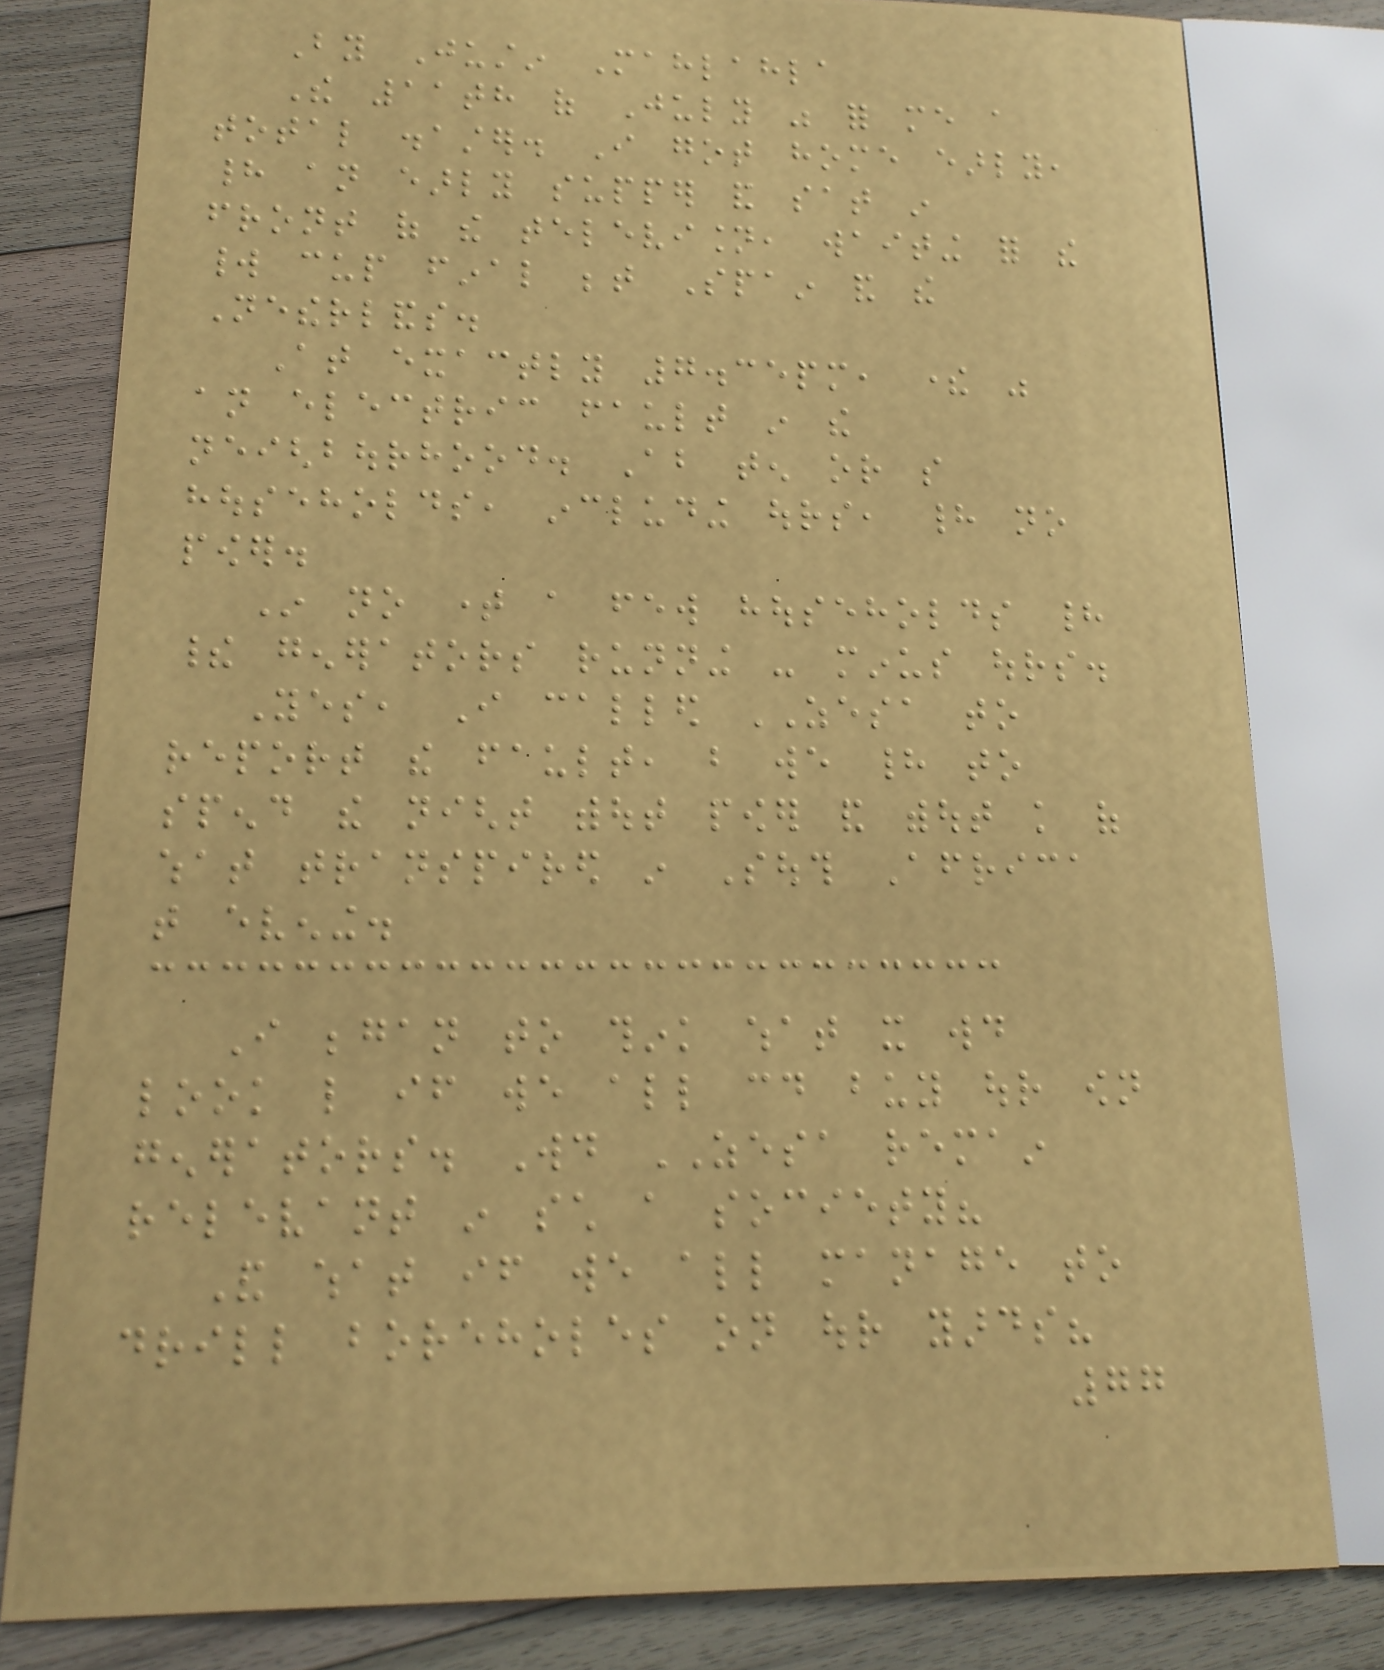By Justin Mahlahla
The 11th of July was for me a
total disaster. I got home early,
had an early supper and sat in
front of the television, waiting for the
world cup final between Spain and the
Netherlands.
At exactly 7.35pm, there was
an electric fault in the
neighbourhood. About ten or so
households, including ours, had no
power.
In no time a few households had
their generators running - minus ours.
Yes, I called ZESA to
report the fault, but we had to
spend the night without power and without knowledge of
what transpired in South Africa
that evening.
I began to think what it would
look like if we all could buy our own
generators. Would ZESA remain
relevant in such a society?
And what if we all manage to
drill boreholes on our yards?
77
